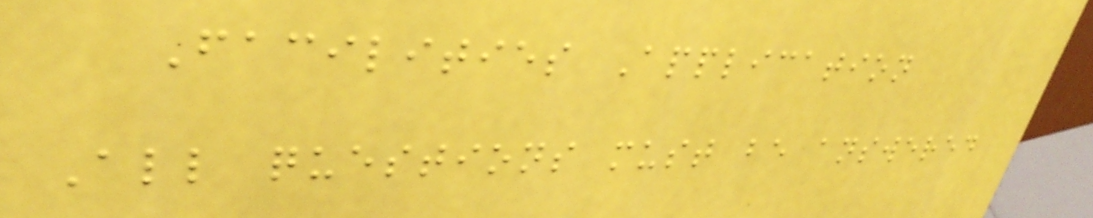Facilities Application
All questions must be answered
